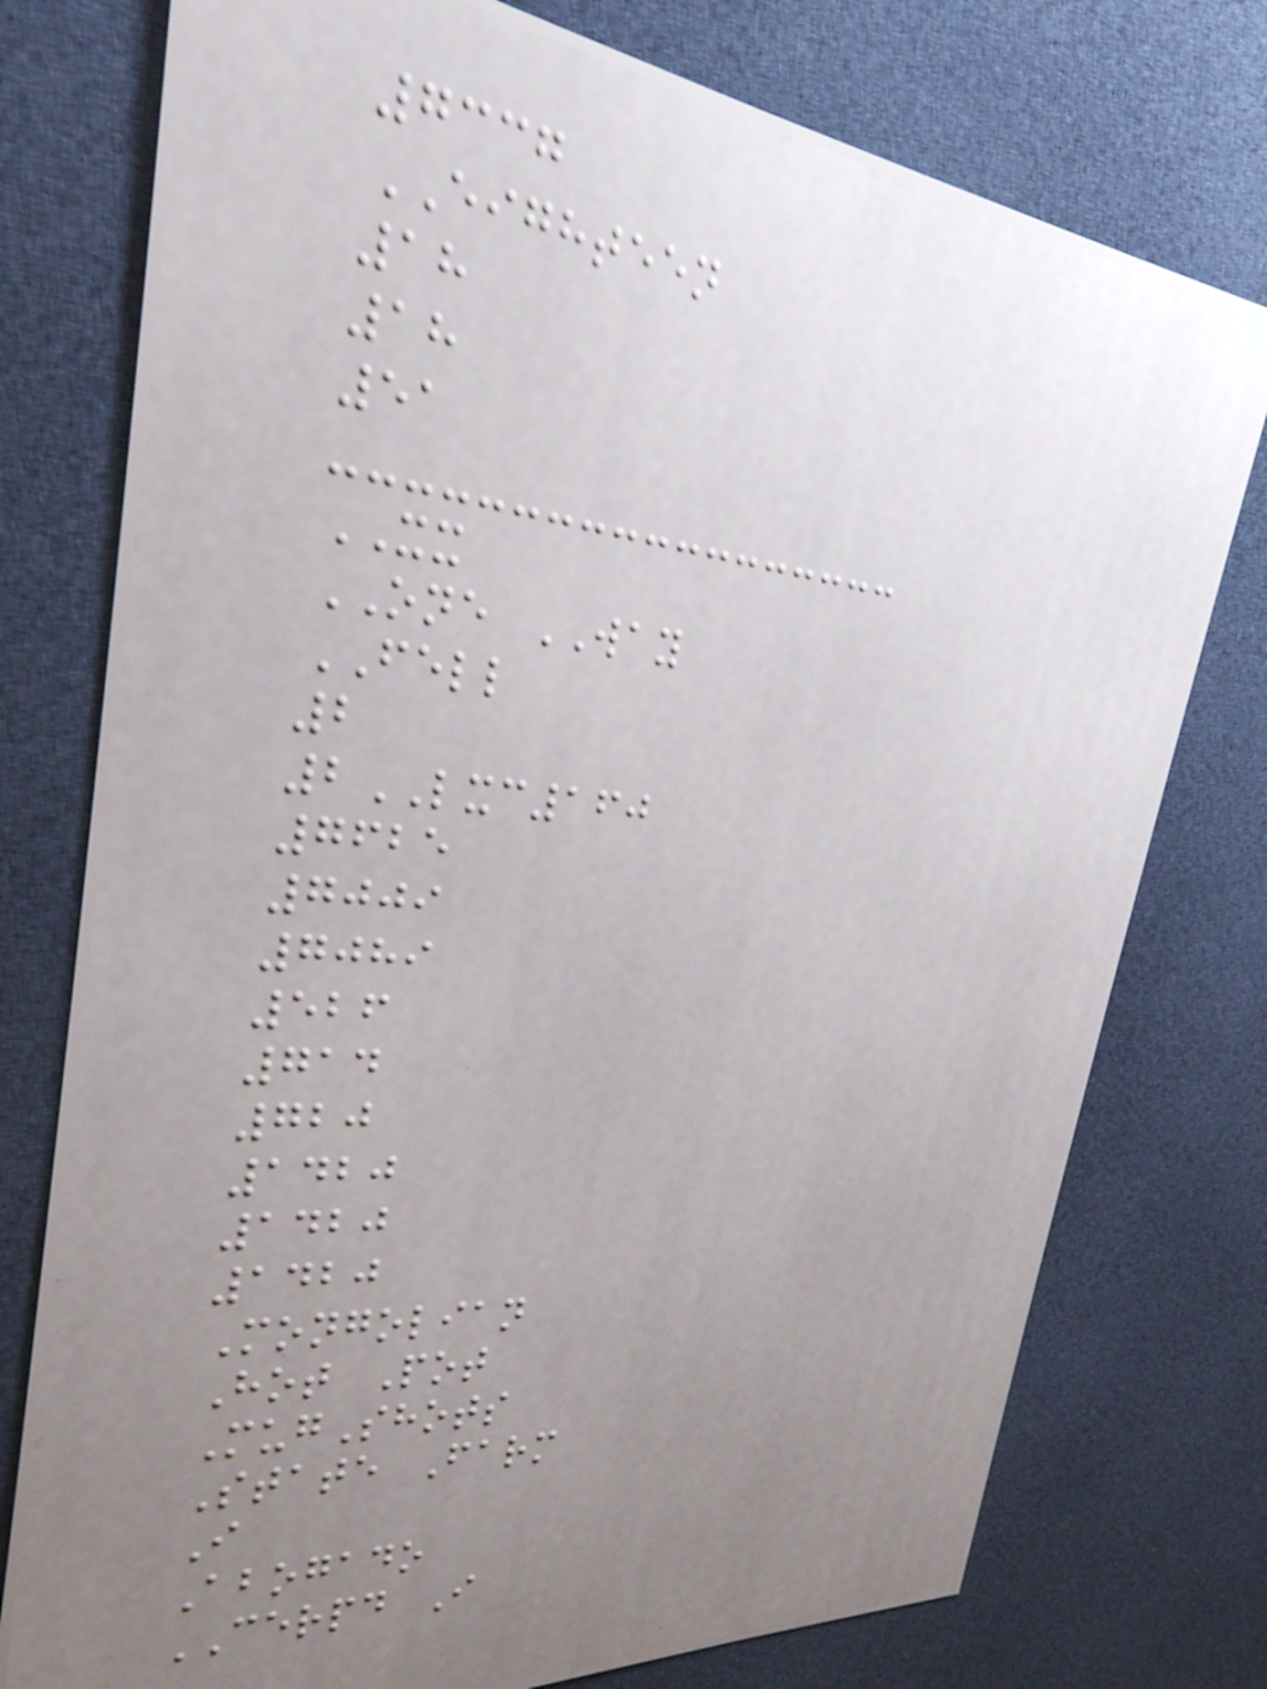7337
EIGHTEEN
18
18
51
XX
ONE WAY
FELL
2
2LXC160
7625
7009
7089
526
714
720
1420
1420
1420
Mongolian
Hot Pot
MugShots
State Farm
I
Abogado
CERPD I
